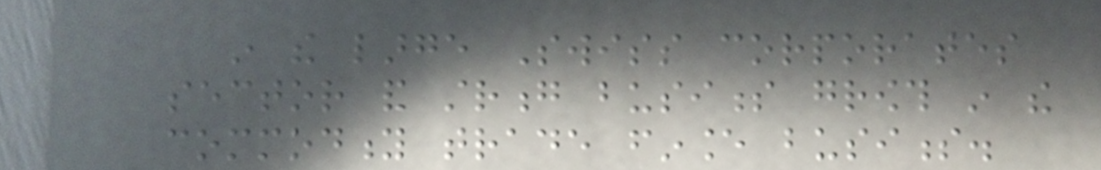in the large Swiss corporates
sector and strong business growth in the
commodity trade finance business.
